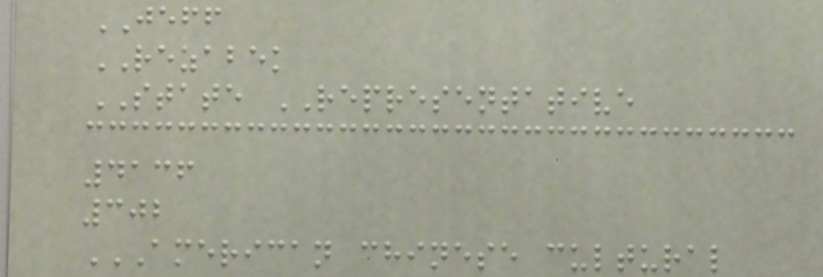JEFF
REZABEK
STATE REPRESENTATIVE
4136
302
AMERICAN CHINESE CULTURAL
